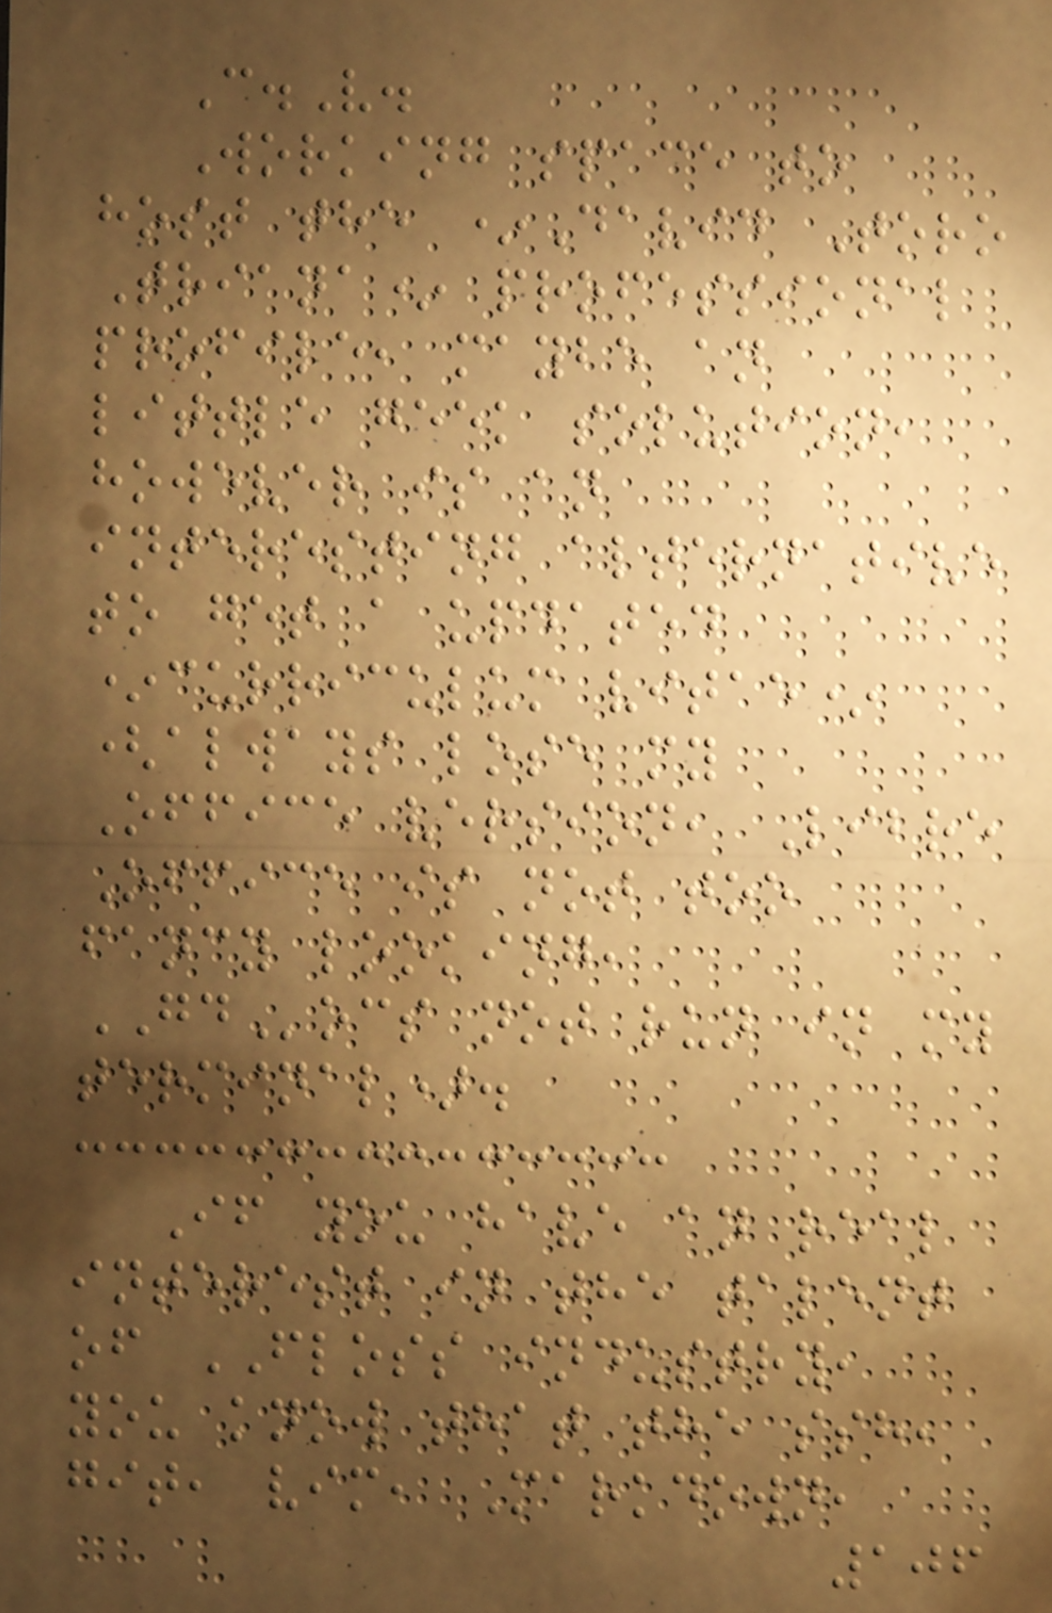C.V.
Working space to
host the *David Toro
Triana* professional
profile, maybe an
little geek solution,
however is an
interesting alternative
to get a updated
*curriculum vitae*
(always lose my
Office version, Libre
Office is not too
fancy looking,
GDocs not run in my
terminal).
If you have an real
interest in the talent
of FLOSS industry,
you know that the ssh,
git, vim, Markdown,
106
